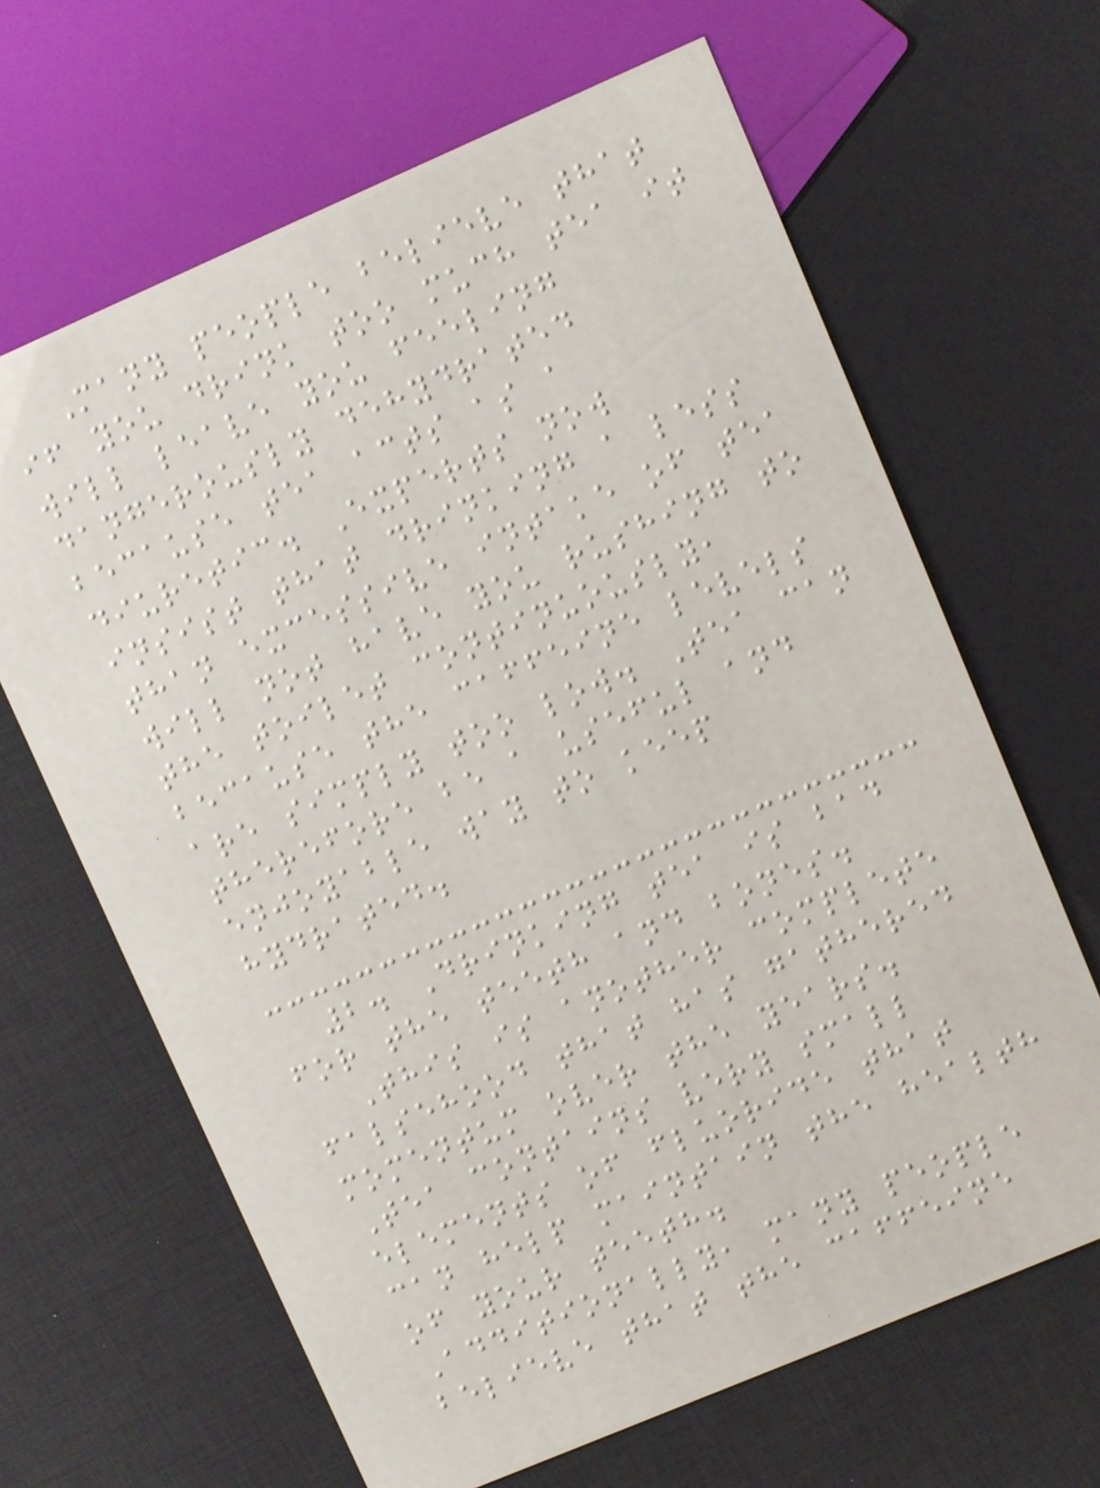Many people believe that
if you drink too much tea it
will leave you feeling
dangerously dehydrated
because tea acts as a
diuretic. Experts now
insist that drinking a less
than excessive intake of tea
will not have you rushing to
the toilet continuously,
because the caffeine levels
are simply too low. Tea can
therefore be a useful and
enjoyable way to keep
hydrated.
2. Drinking tea is bad
for the teeth and bones.
This is another complete
falsehood that has gathered
momentum over the years.
Tea contains very small
elements of fluoride that
can help maintain the health
of your teeth.
Additionally, many people
believe that the caffeine
